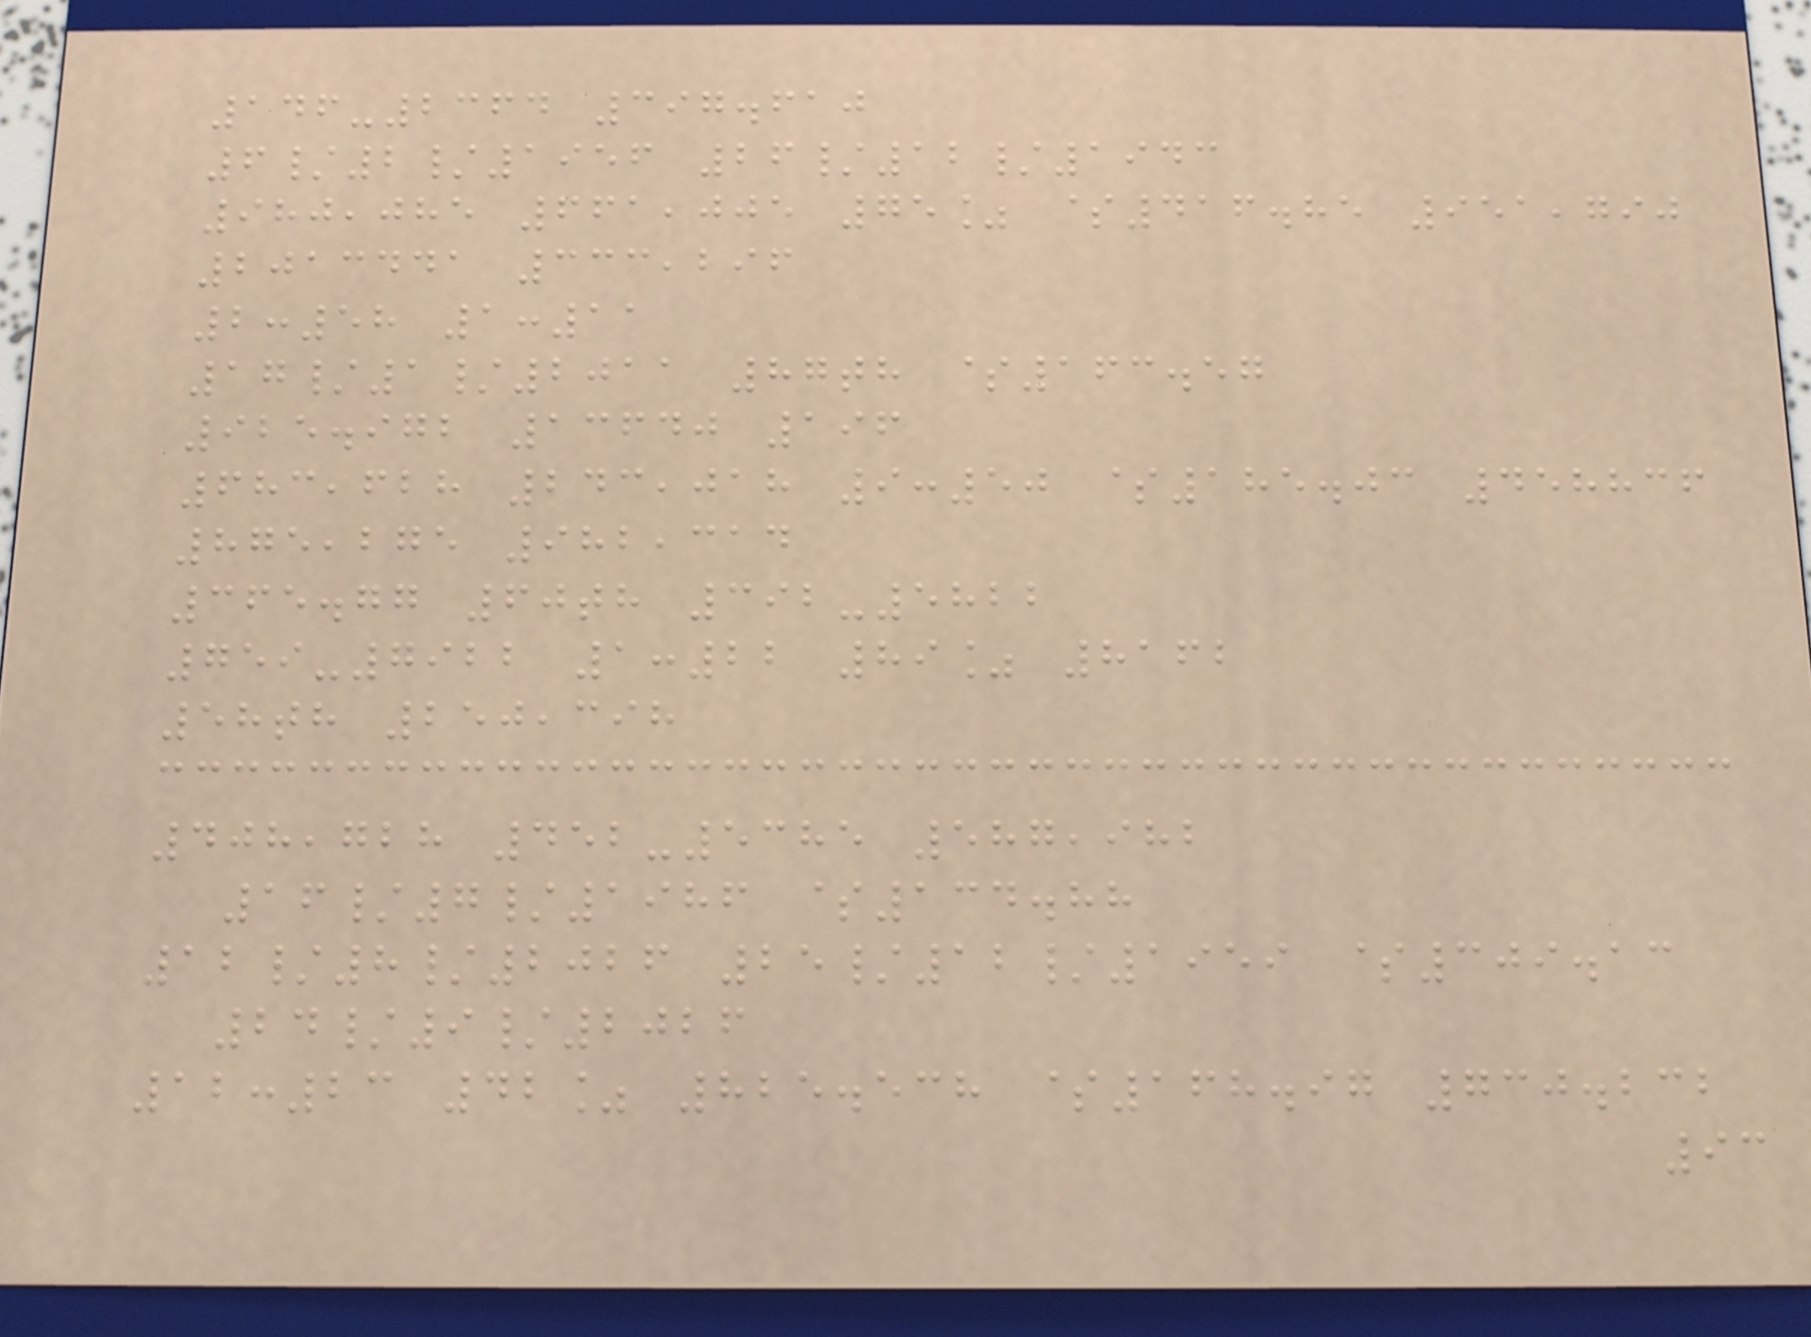146-2364 397.610
6/2/1956 26/12/1943
980,085 661,005 75% $416.85 951,790
2013441 333,296
2:58 1:11
17/1/2011 87th $163.57
925.972 13640 196
683,628 243,018 9:50 $185.03 458836
875,275 982,314
365.77 60th 392-5822
759-7922 1:22 89% 8162
58th 250,398
408,728 452-5385 587,982
16/7/1986 $134.88
12/8/2026 25/12/1959 $309.13
24/9/2026
12:23 42% 825.538 $168.97 730.232
93
